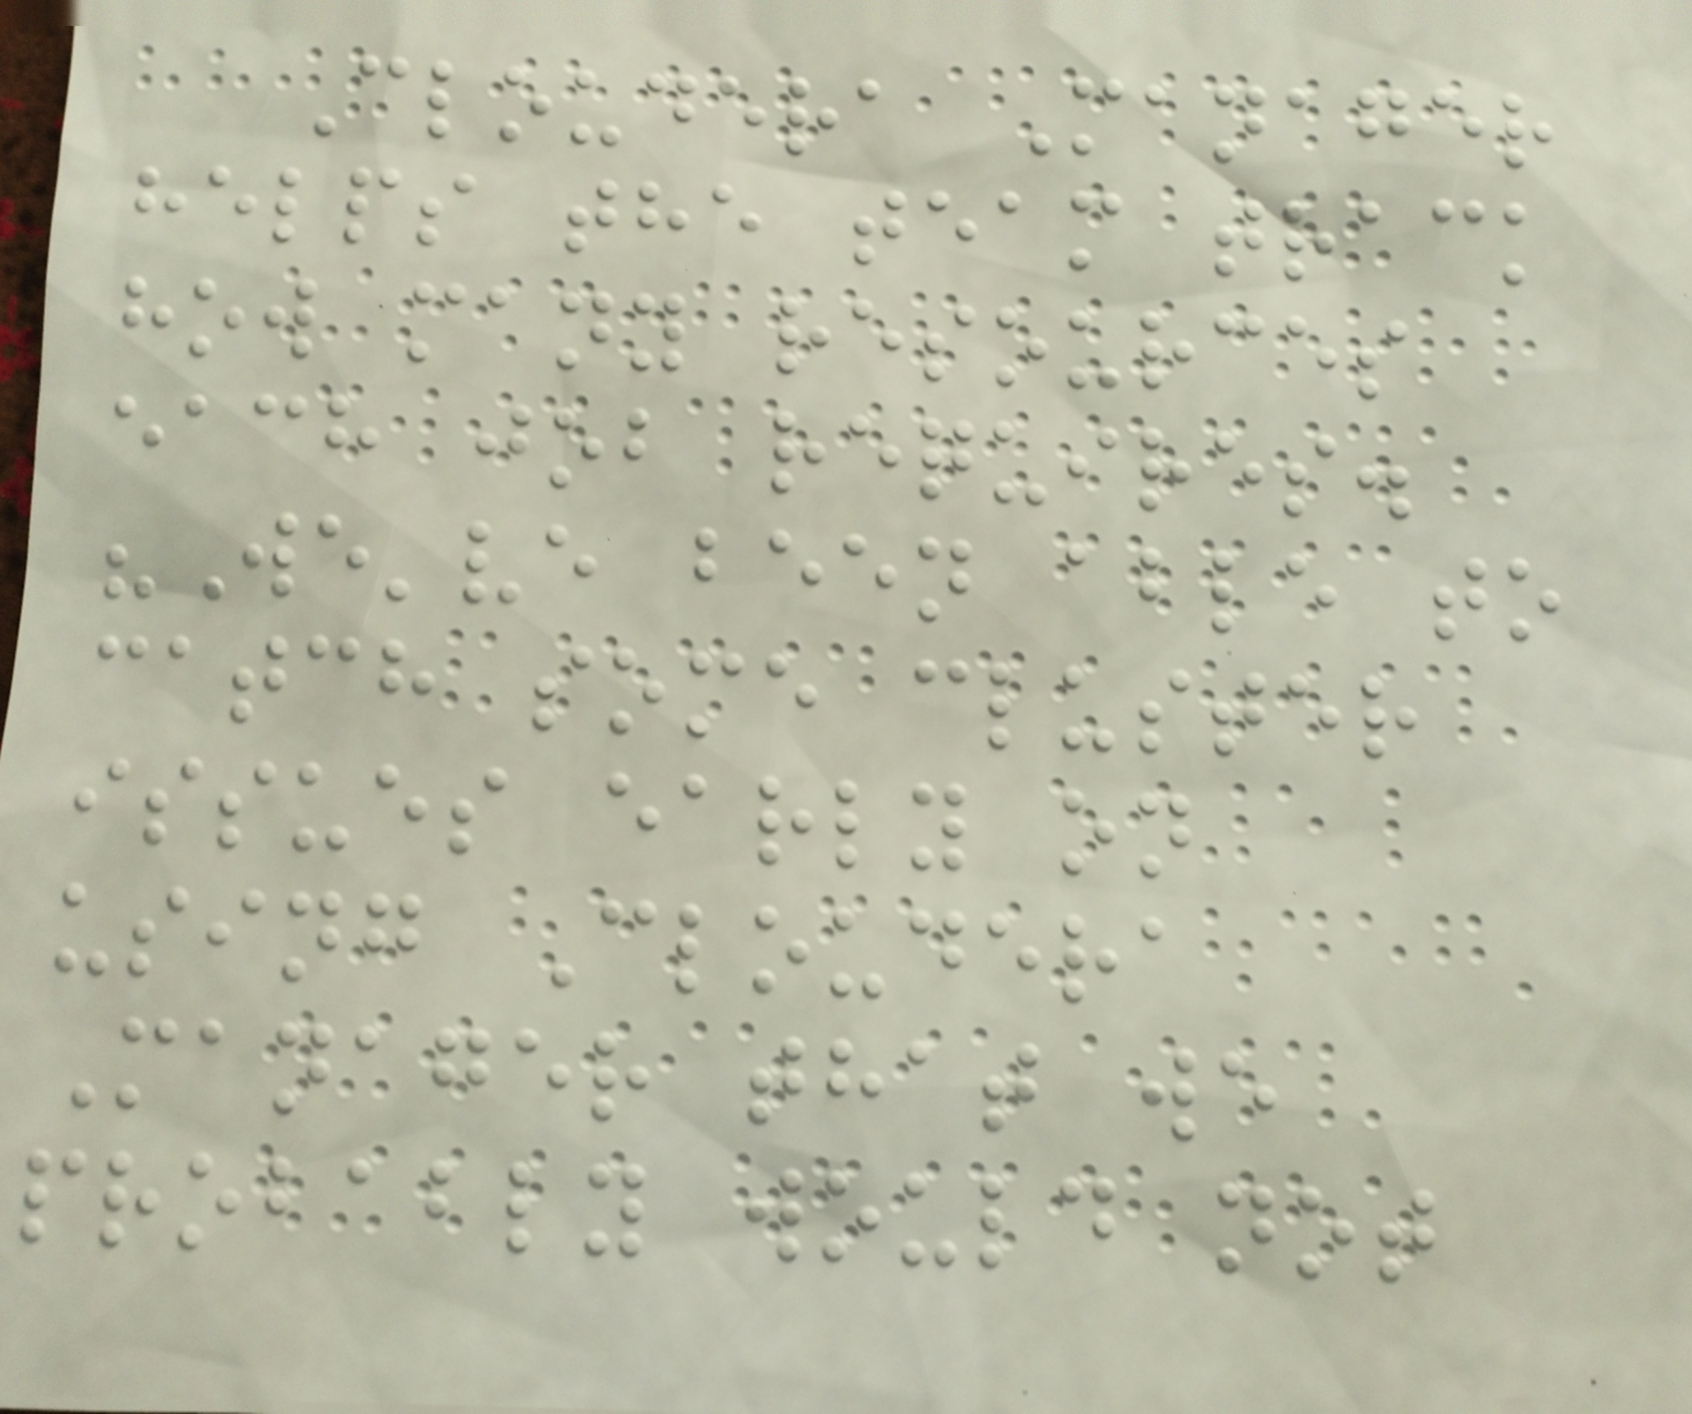Cloudera Manager
helps the team track
how many resources
each job requires.
"We've been able to
catch some cluster
issues early on
using Cloudera
Manager that we
probably would not
